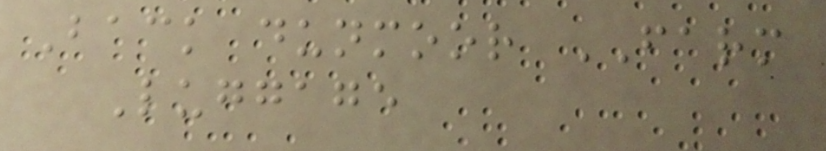Back dunmoor FARM
Luggage
